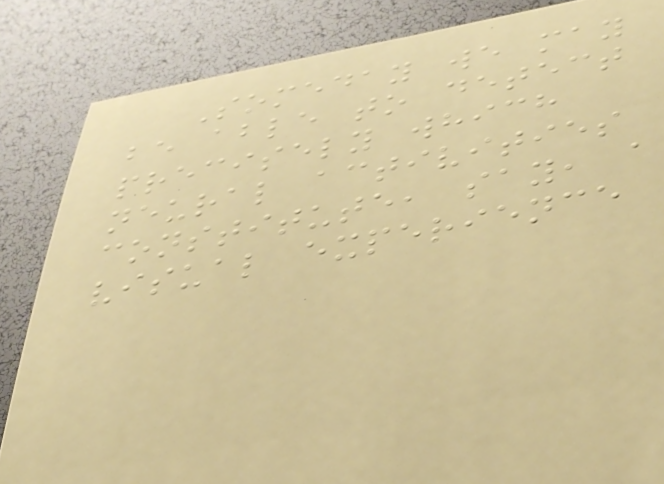Someday we may
be able to detect
precisely which
neural activities
constitute, say, a
visual experience
